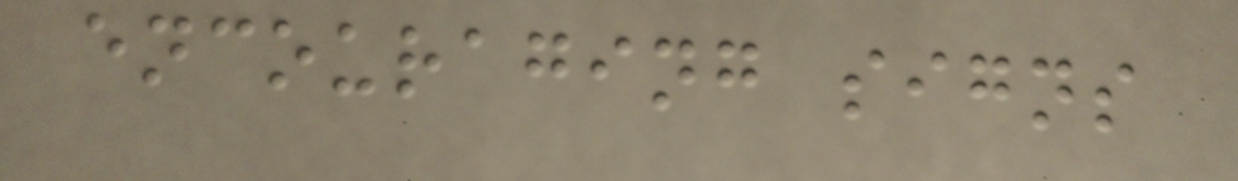encouraging signs
